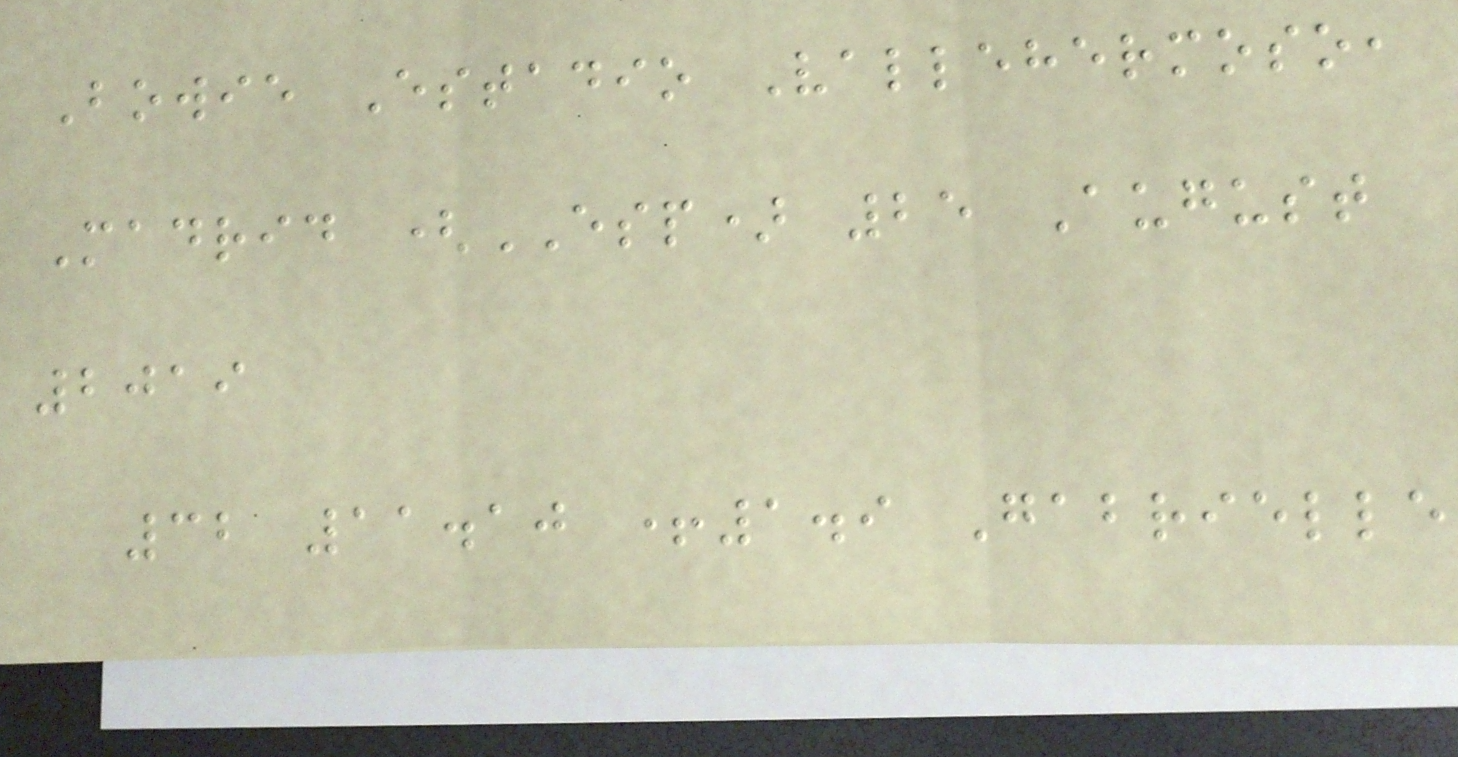Bowie Estadio Vallehermoso,
Madrid (ESP) 25 August
2019
32 11.10 +1.9 Gabrielle
